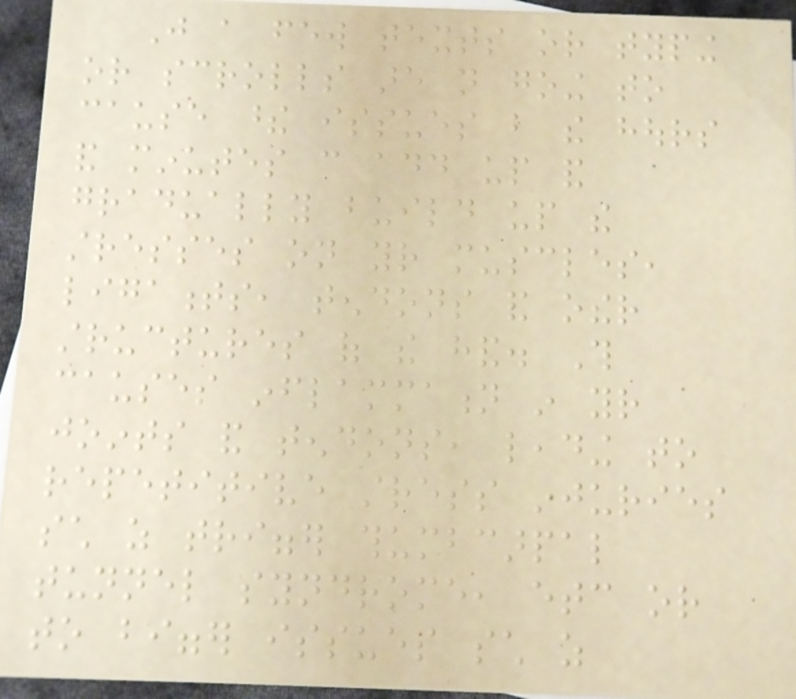Just a few texts or typing
or scrolls are not going to
cause these issues but the hours
and minutes can add up and
gradually build up the
stresses on your muscles,
ligaments, tendons and other
structures of the hand. This
causes inflammation in your
joints and tendons, leading to
repetitive stress injuries
such as trigger thumbcarpal
tunnel syndrome, etc or
to bigger issues such as
